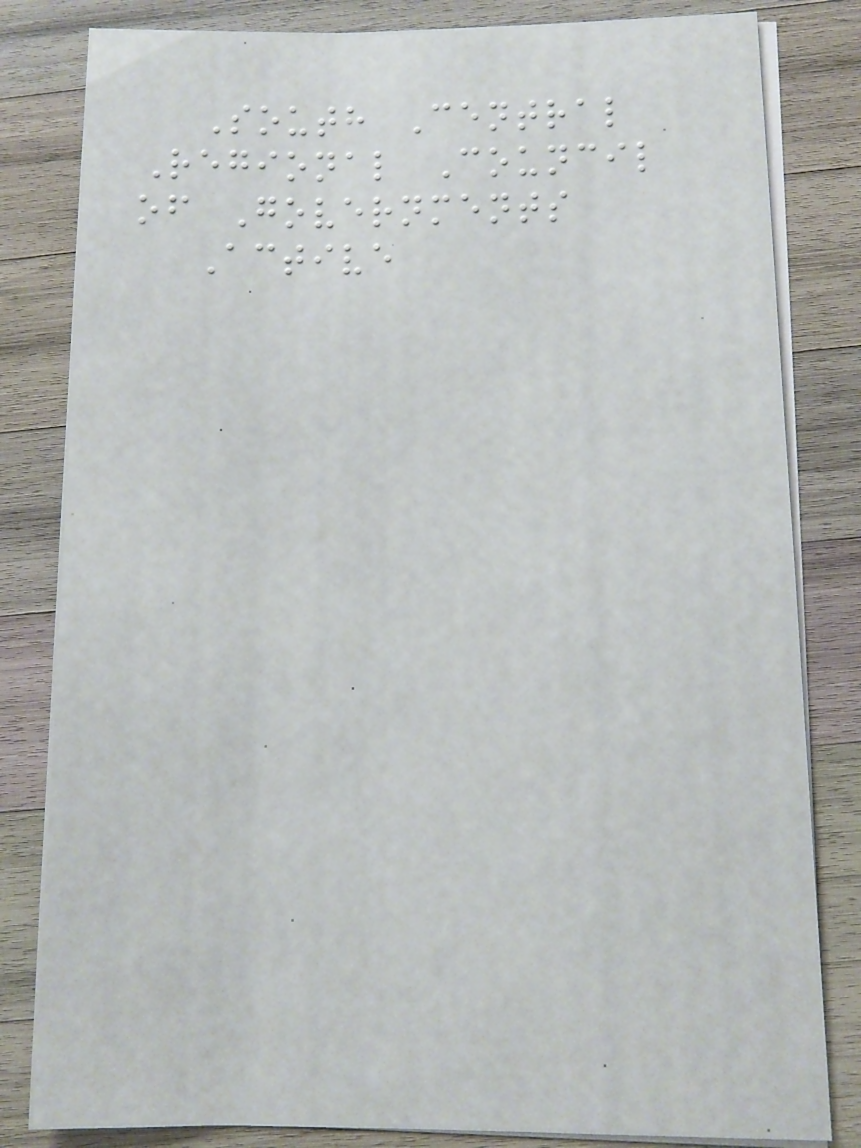South Central
Regional Council
of Governments
Active
